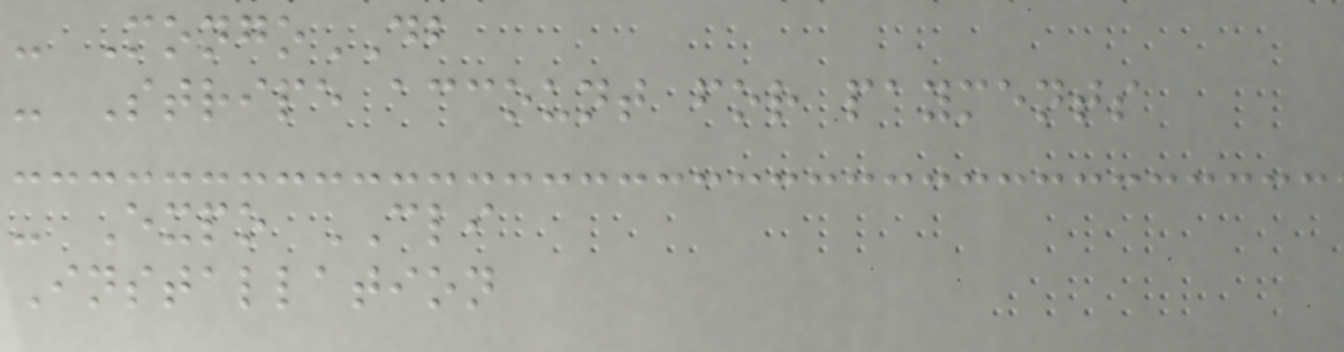- MongoDB
- Stripe account for payments
- Expo CLI
Installation
